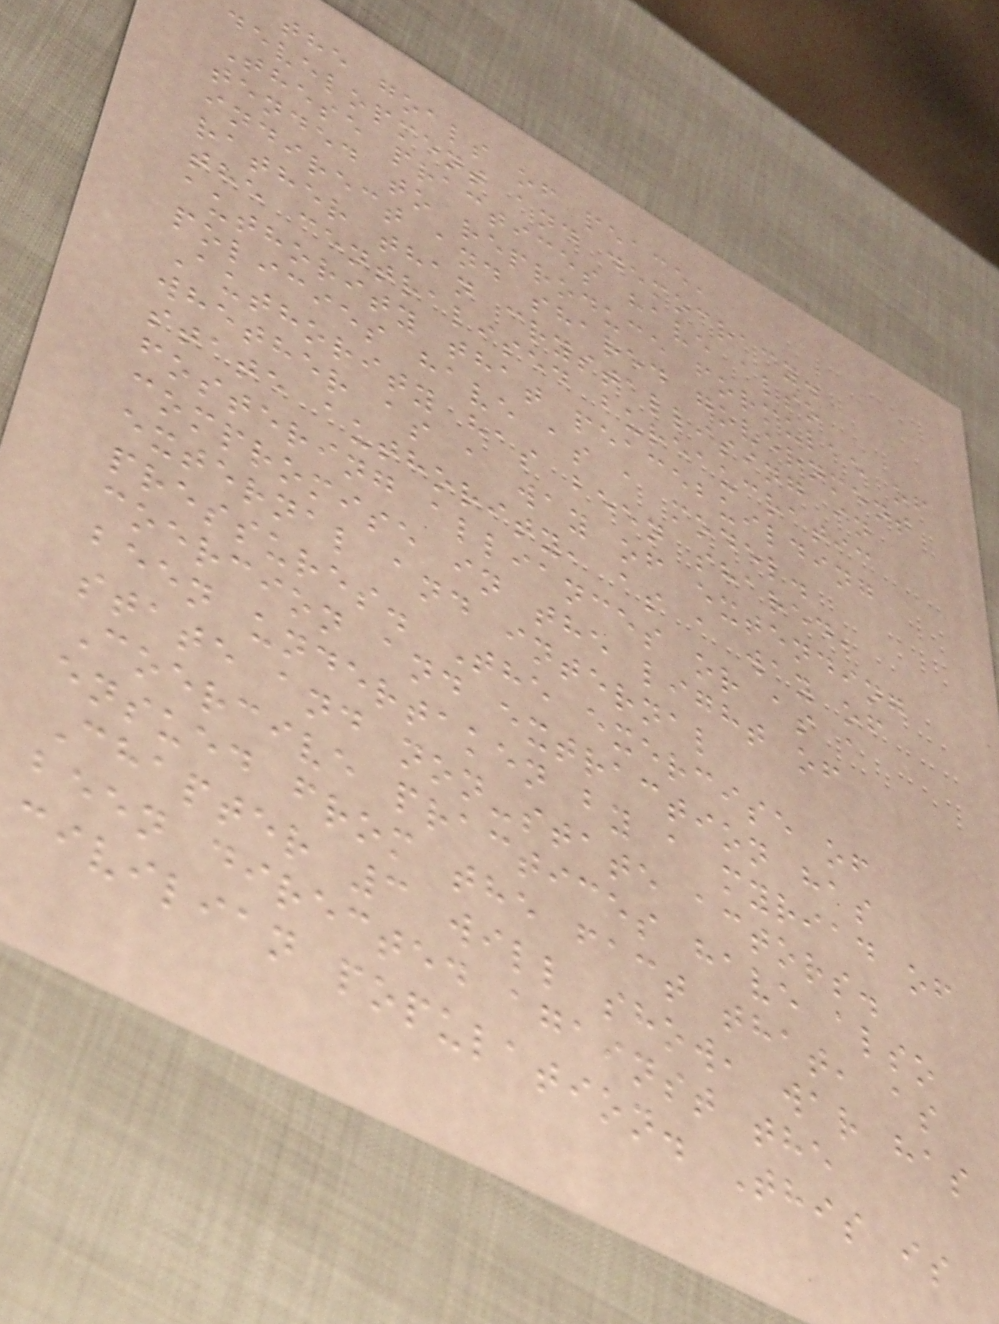the goals of peace,
development and democracy.
These practices have also
tended to reproduce formulae of
indirect and shared government
rather than crystallising in
the centralised bureaucratic
authority that peacebuilding
policies have as a model.
Authority has been shared,
whether as a way of extending
state authority, as a way of
fostering alliances or as a
compromise in the light of
external and internal
pressures. The exercise of
coercion and extraction has
been undertaken by a myriad of
state and non-state actors.
Coercive practices have also
ensued from the fact that, as
Chapter 3 will show, war has
been directed against the
civilian population. This is
